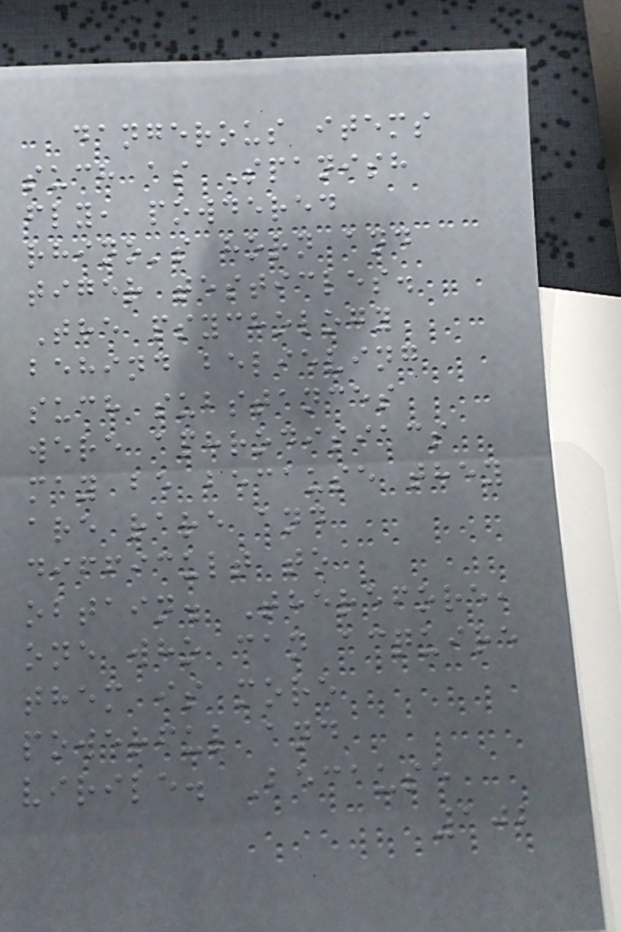dangerous items
such as Spanish
fly, powdered
rhino's horn and
tiger testicles.
The psychology
behind believing
such substances
were aphrodisiacs
may be because they
are rare and
difficult to
obtain. Therefore,
one who can acquire
them is more
powerful and
virile. Because
102
